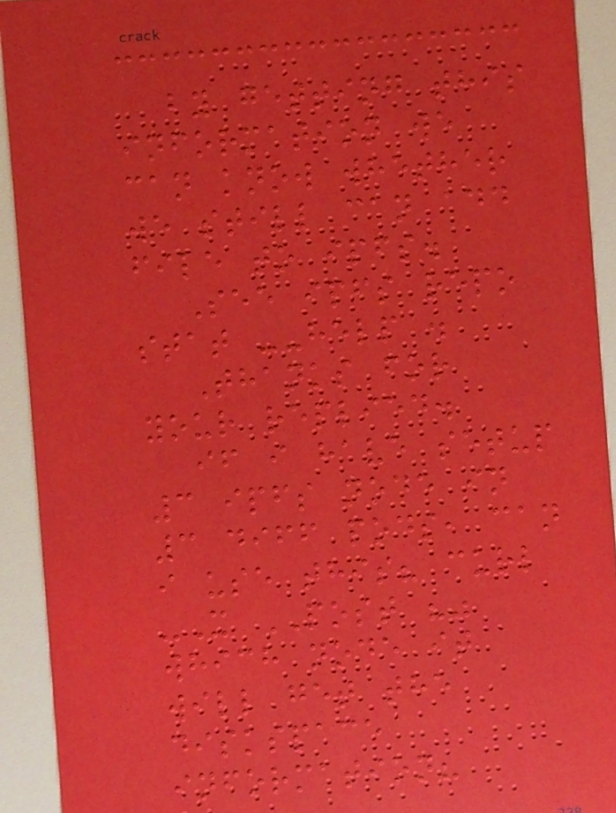by getting this
information we
can know whether
we still can add
file to ipfs.
See ipfs repo
stat --help .
Thanks for
your replied.
if i have setup
3 ipfs node in
3 diff pods, can
i use this? curl
-X POST ""
which node it
will get the
diskspace
information?
